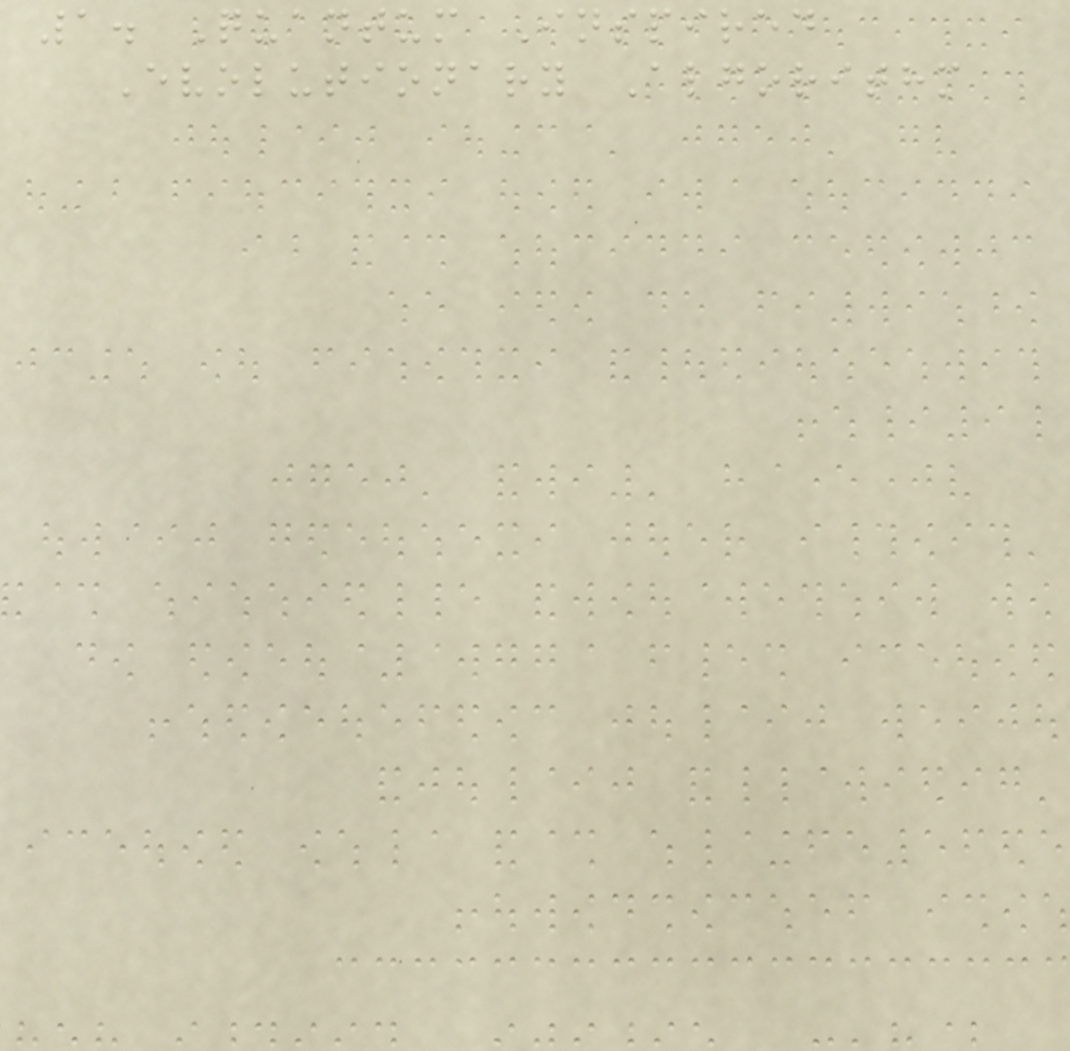1. Quantum Inspired
Evolutionary Algorithm
